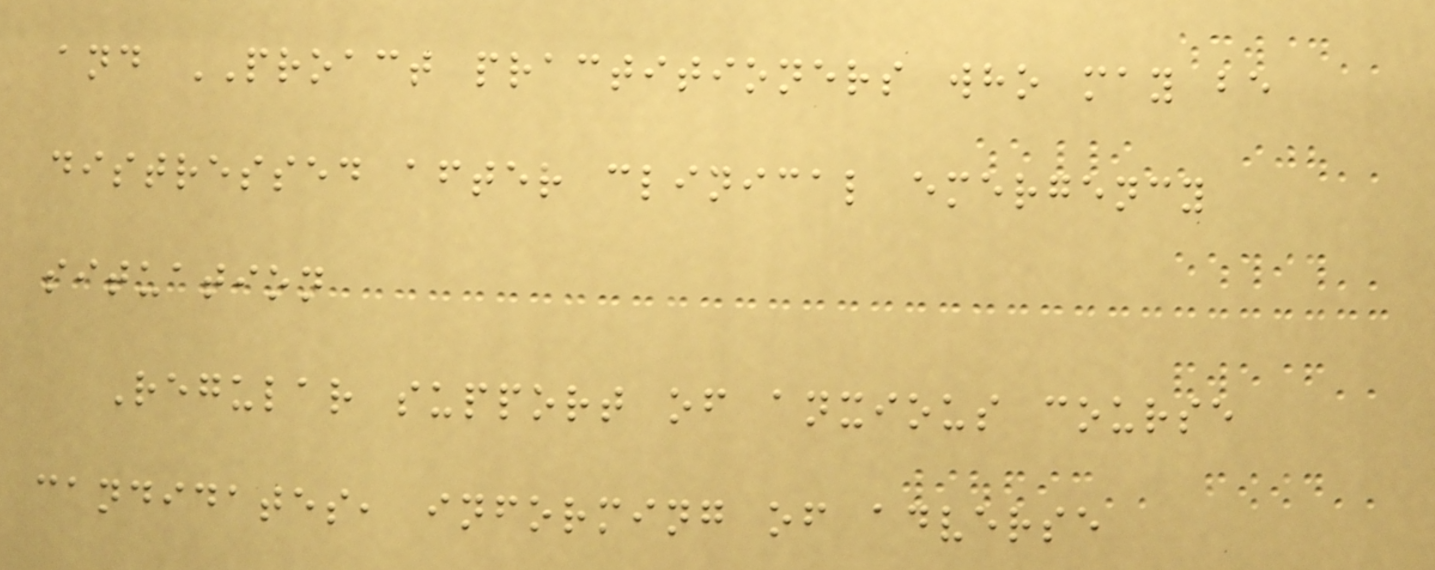and PROACT practitioners who may be
distressed after clinical emergency
situation
Regular support of anxious course
candidates, informing of adverse
